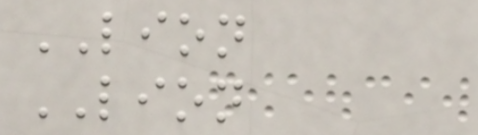LION
LION
